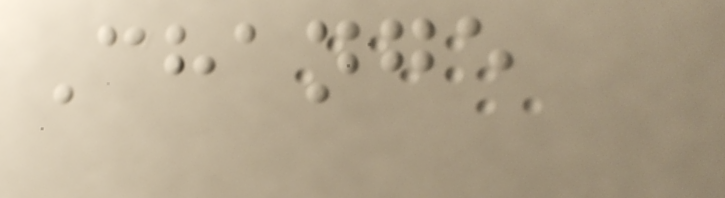Change
